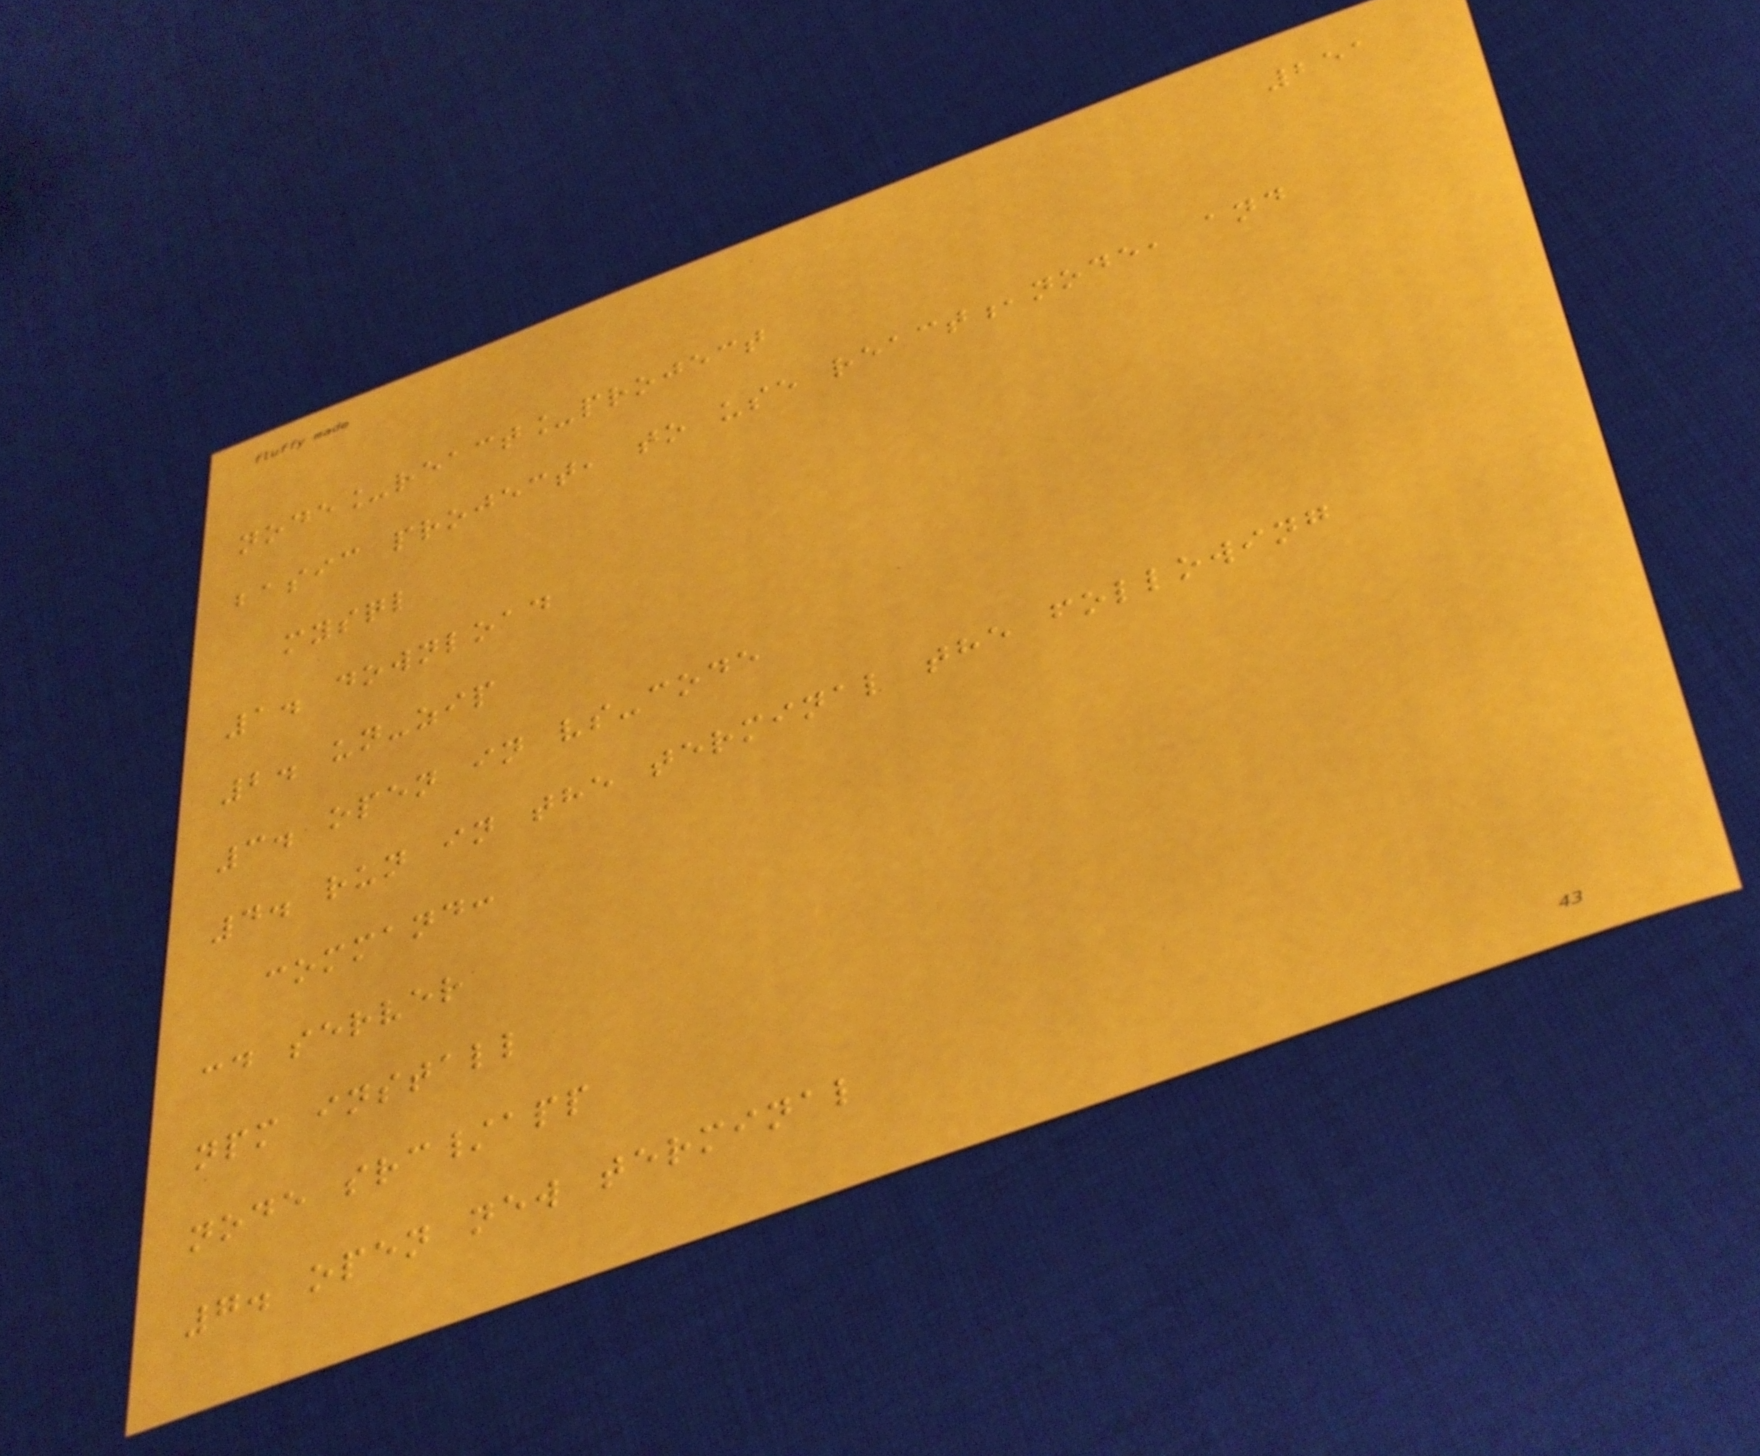251
node_react_project
basic project, to use react,node, and
mysql
1. download
2. un-zip
3. open in vs-code
4. run in the terminal the following
command:
cd server
npm install
node src/app
7. open new terminal
